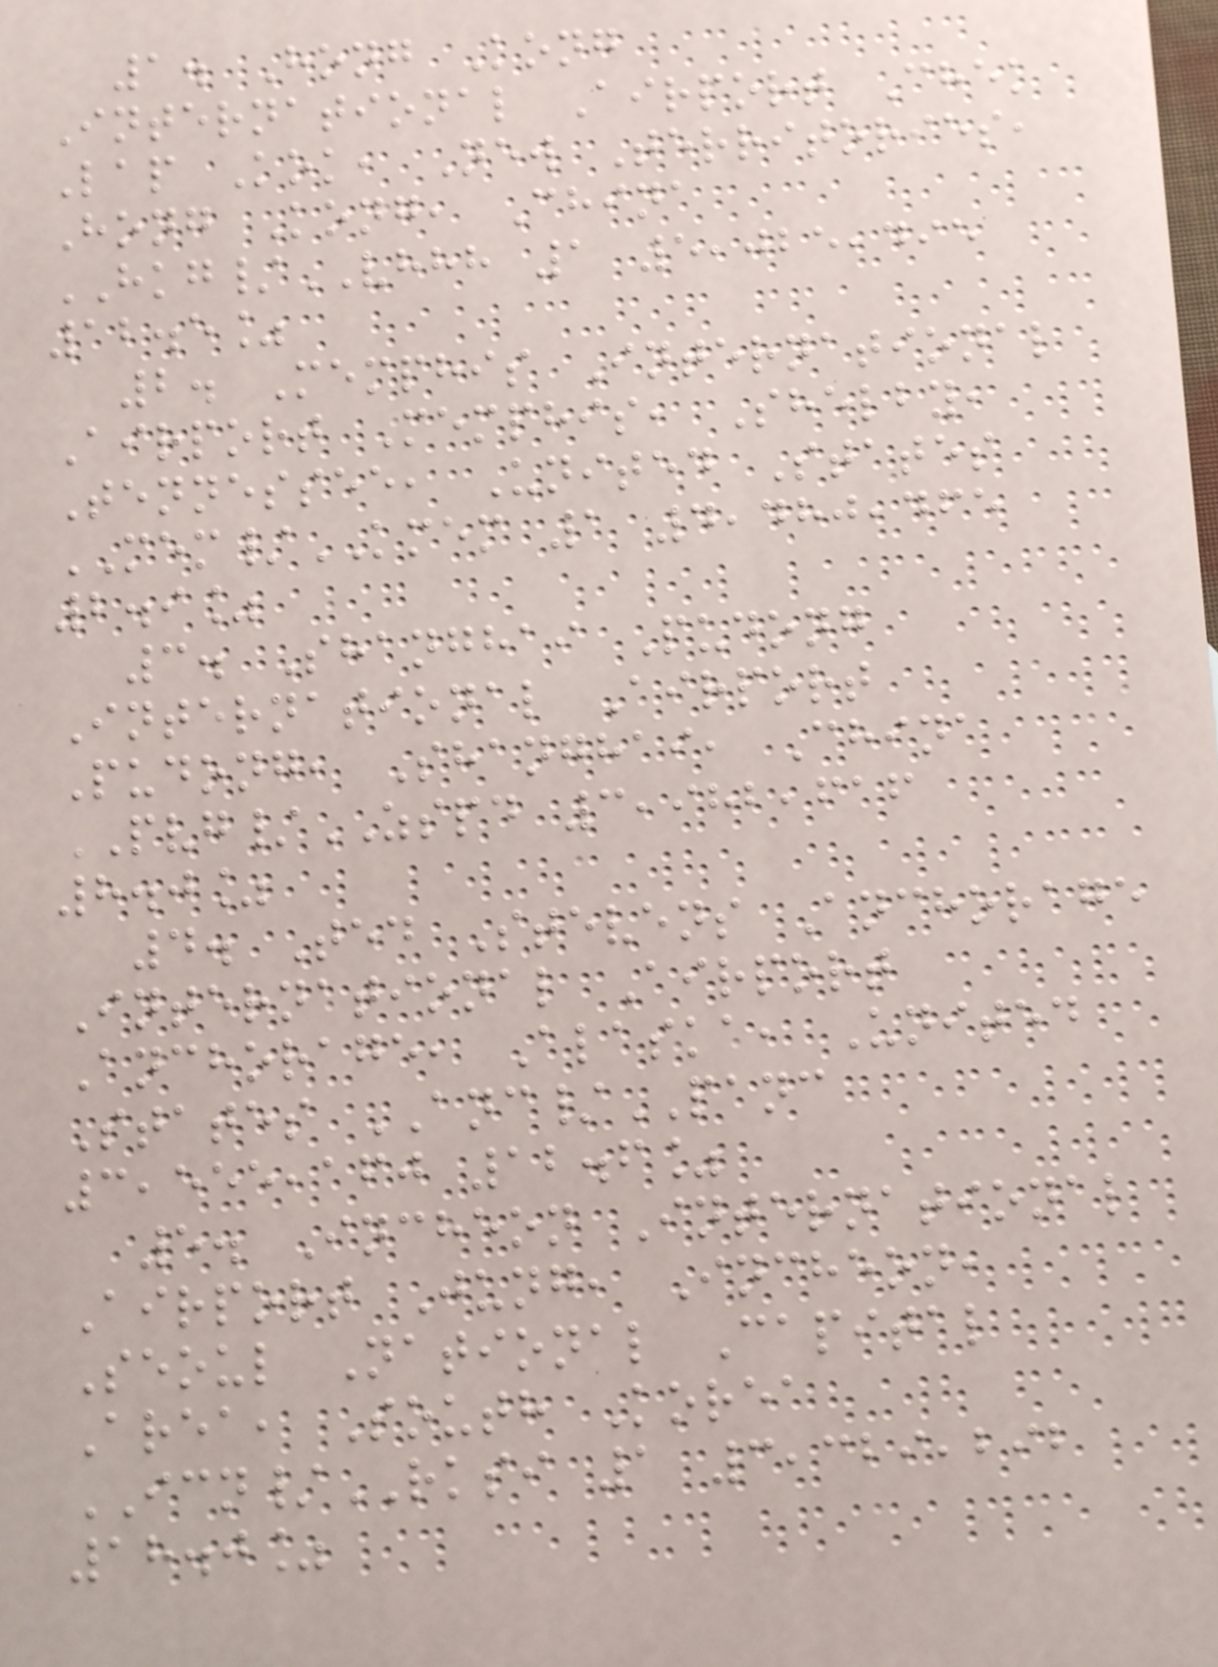1. Hong Kong
International Airport Chek
Lap Kok, New Territories,
Hong Kong, China
HKG/VHHH 1 5,025,495
12.5%
2. Memphis International
Airport Memphis, Shelby,
Tennessee, United States
MEM/KMEM 1 4,480,465
2.9%
3. Shanghai Pudong
International Airport
Pudong, Shanghai, China
PVG/ZSPD 3,982,616
8.0%
4. Ted Stevens Anchorage
International Airport
Anchorage, Alaska, United
States ANC/PANC
3,555,160 12.6%
5. Incheon International
Airport Jung, Incheon,
Seoul National Capital
Area, South Korea
ICN/RKSI 1 3,329,292
18.0%
